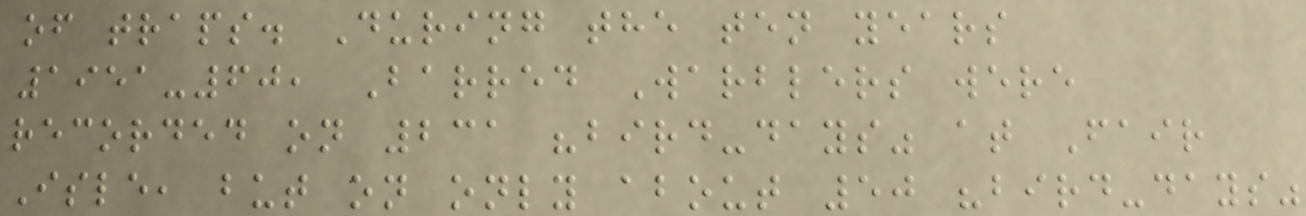of traps. During the ten years
1951-60, Barred Warblers were
recorded on 231 "bird-days" at Fair
Isle, but on only about 50 "bird-days"
